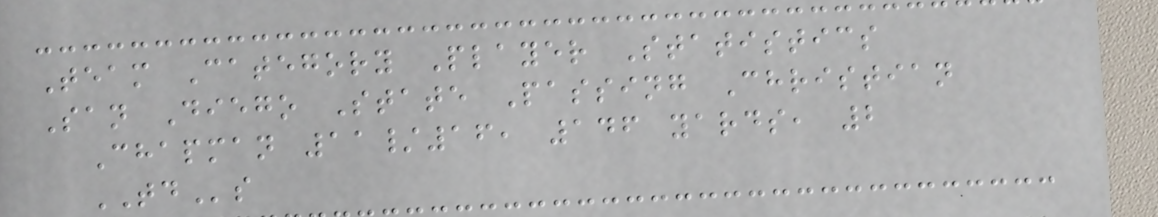Team Category Player Statistics
San Diego State Passing Christian
Chapman 11/16, 146 yards, 2
TDs
